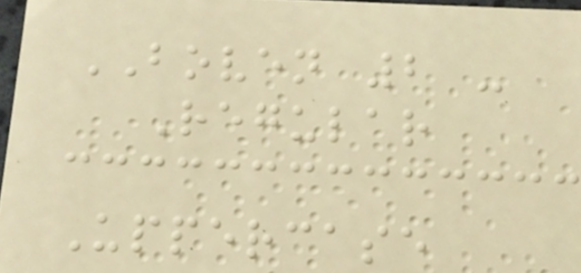BOVEN 2 -
Regular
Uppercase
